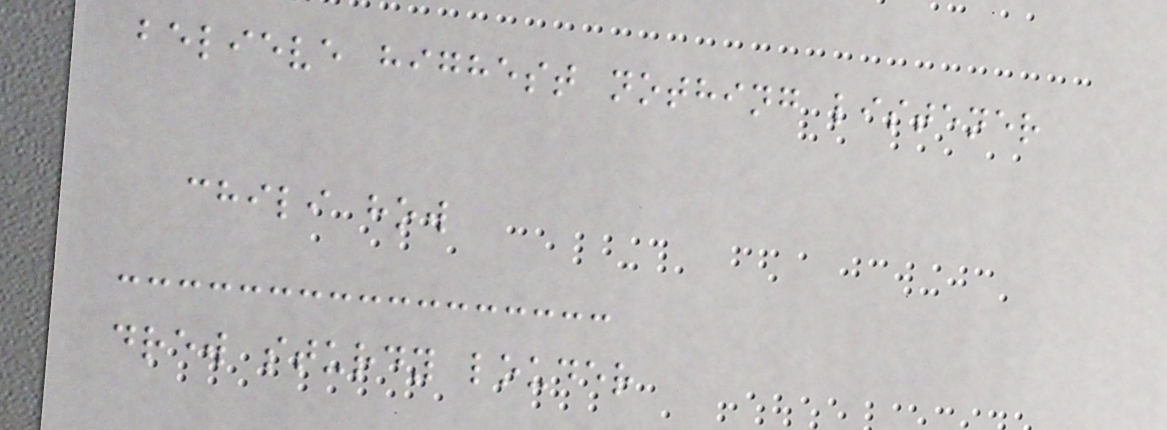believe highest nothing listener
chili how
drew sturdy louder
